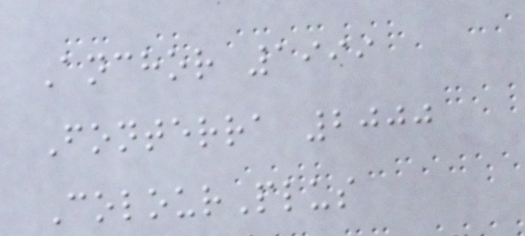Anchor 1999
Fonterra 2000
ColourPlus
